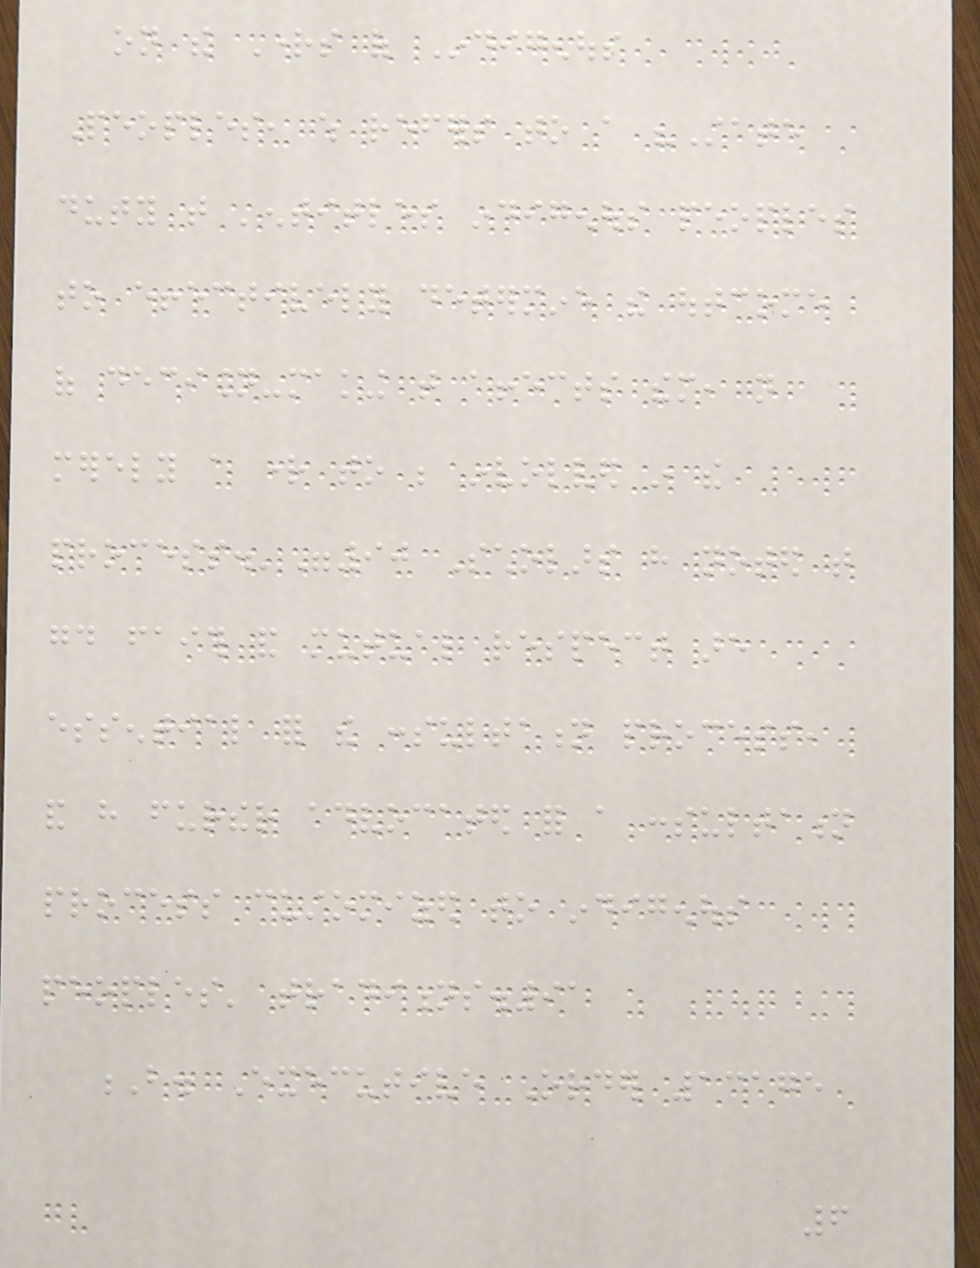on the Rights of Indigenous
Peoples, which refers to a "State
duty that 'entitles indigenous peoples
to effectively determine the outcome
of decision-making that affects them, not
merely a right to be involved in the
process.'"90 Scholars have noted that
good faith and mutual respect are
essential for the consultation process,
and have further advocated for a consultation
process customized to indigenous
peoples' traditions.91
B. Executive Order 13175
6
